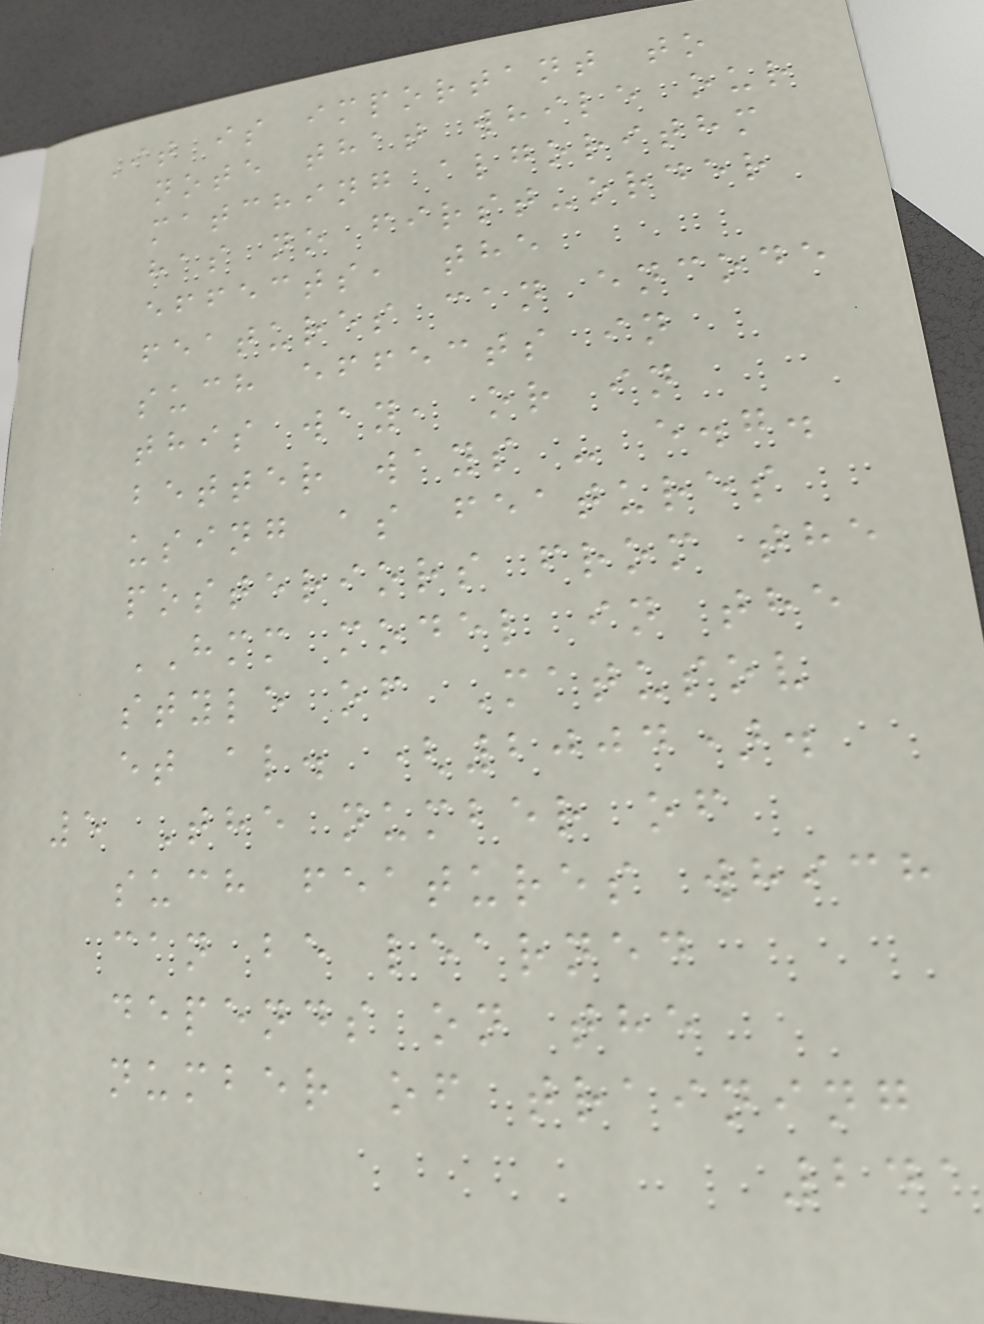It is important to
note that while our
matching algorithm
has no first-order
effects, the
features can encode
such effects in
this way, or in
better ways - e.g.
using as features
posteriors from the
HMM model in the
style of Matusov
et al. (2004).
5 The number of
such features which
can be learned
depends on the
number of training
241
